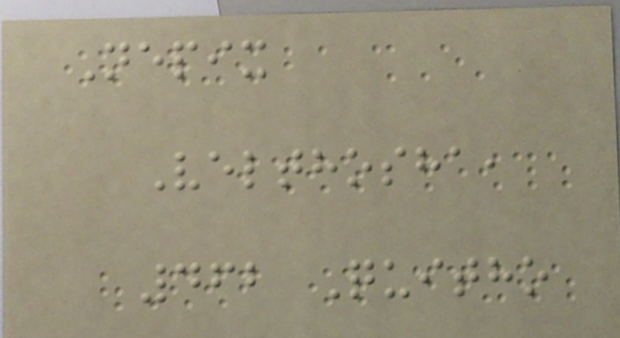Nepix
Velthosha,
462 Quitho
